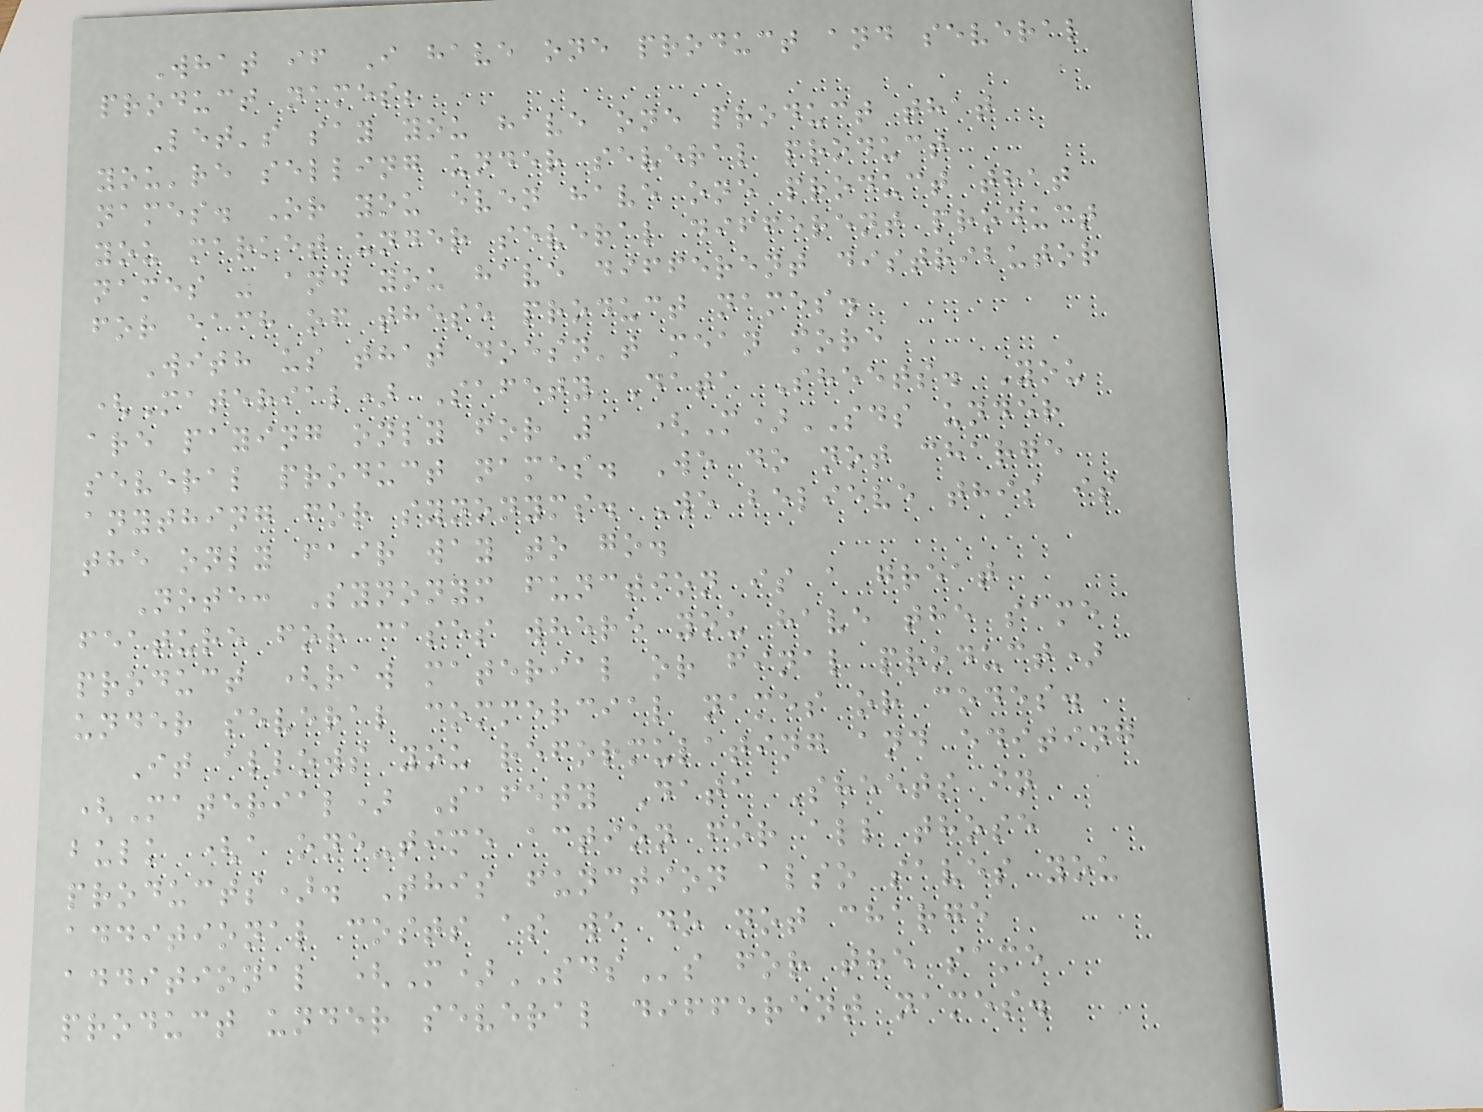What if I have one product and several
product names?
Let's say you have one product that
you're selling under several product
names. Or you even have one product that
you market under several different product
names - and you have different distributor
for each of these product names.
With us that doesn't mean more
(Material) Safety Data Sheets. You
are paying only for 1 (M)SDS under
several product names. We do not charge
anything for synonyms. We believe this is
the only fair way to go.
Note: Synonym function is a great
feature for cases where you have the same
product (raw material or final product)
under several commercial names or codes.
It allows you reformulating and editing
(Material) Safety Data Sheets in
bulk (a one-time action for all those
products). This function also saves you
additional costs as we do not charge
additional (M)SDSs for the same
product under several different names.
